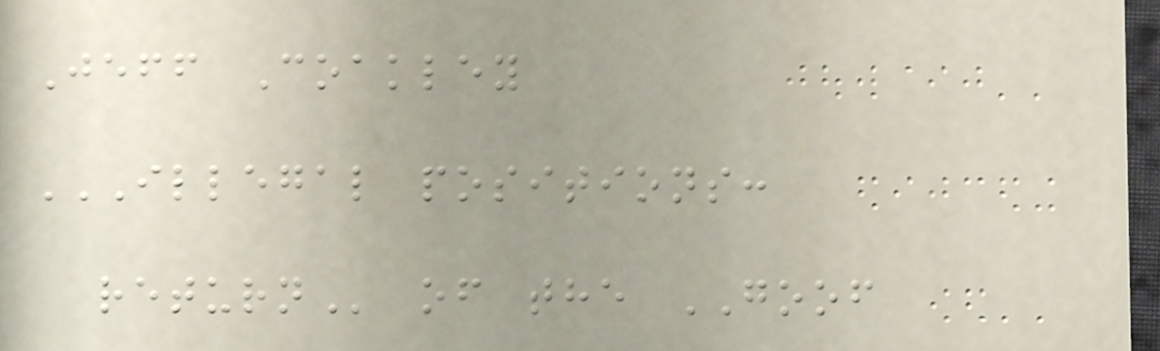Jeff Coakley
ILLEGAL POSITIONS:
RETURN of the GOOF
